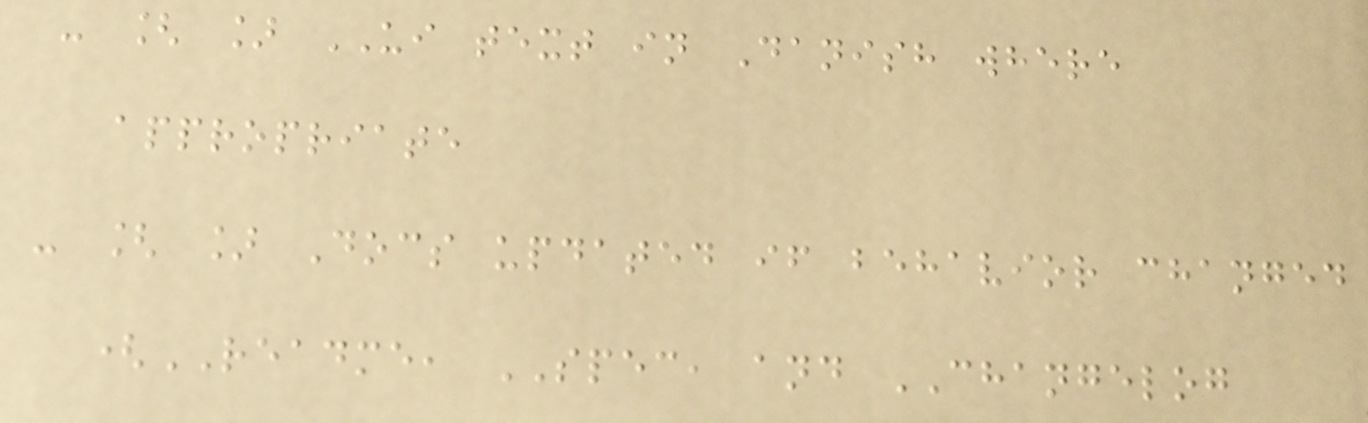- [ ] UI text in Danish where
appropriate
- [ ] Docs updated if behavior changed
(README, SPEC, and CHANGELOG
